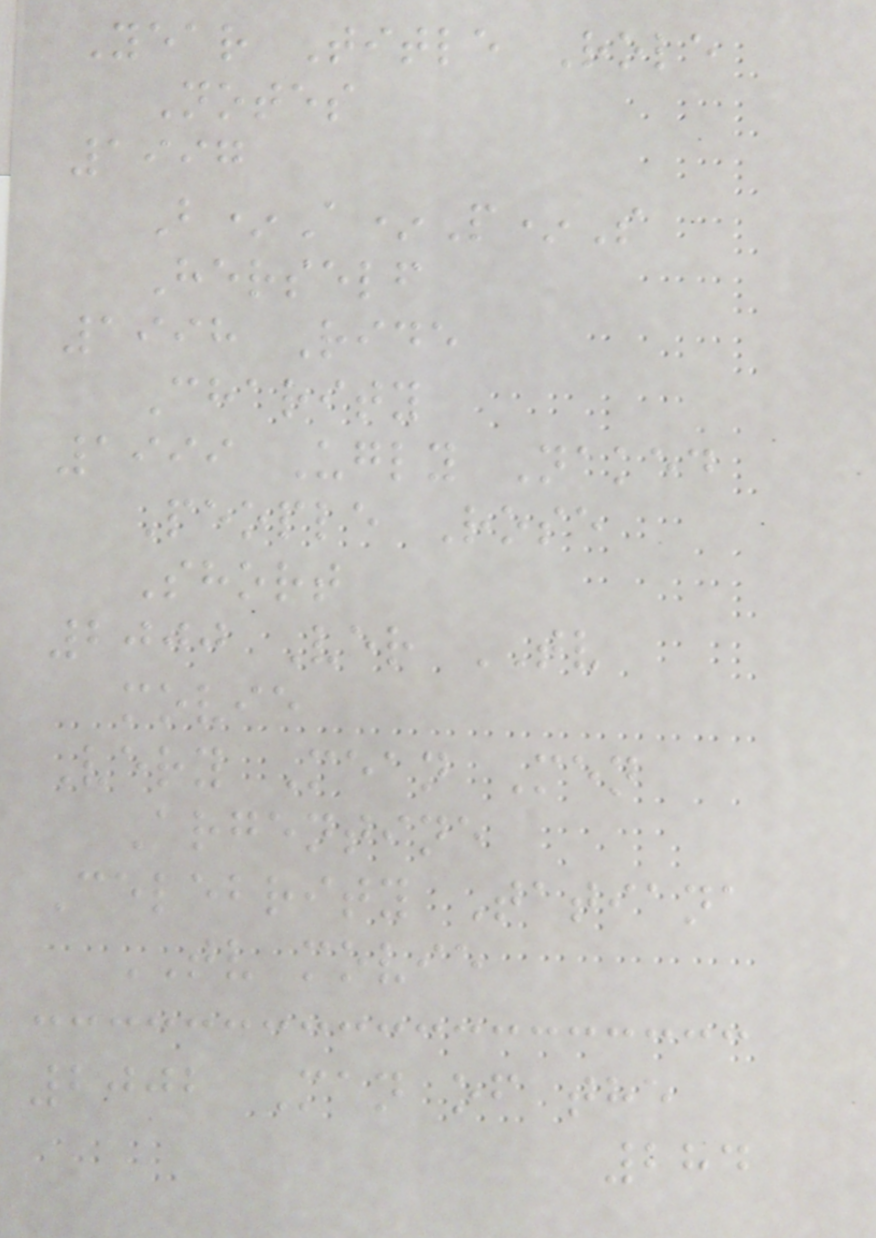Year Title Role
Notes
1997
B*A*P*S
Herself
1998 Ride
Charity
1999 Ugly Naked
People Rose
Short
2000 Ver TV
movie
Very Mean Men
Argentine
Celebrity Tatiana
TV movie
2002 Man of the
284
